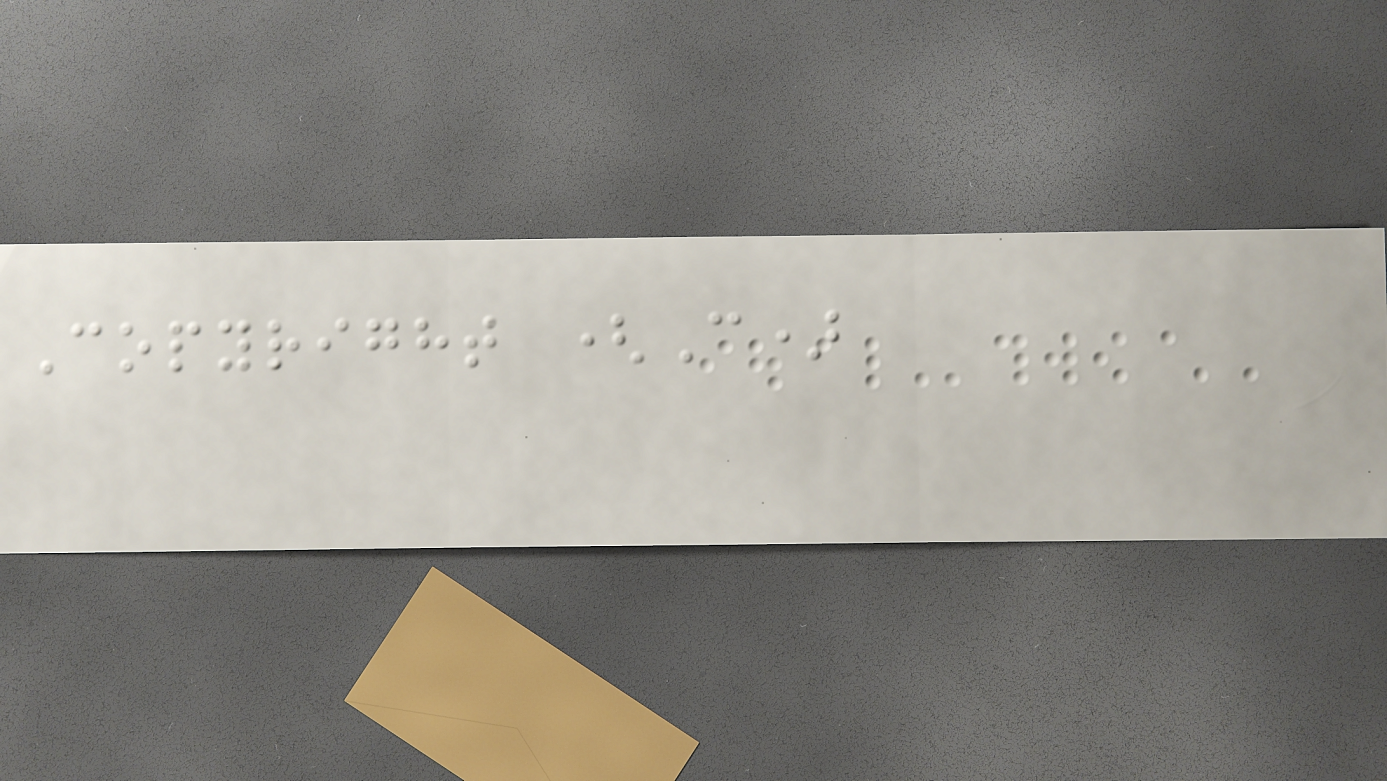Copyright (C)
